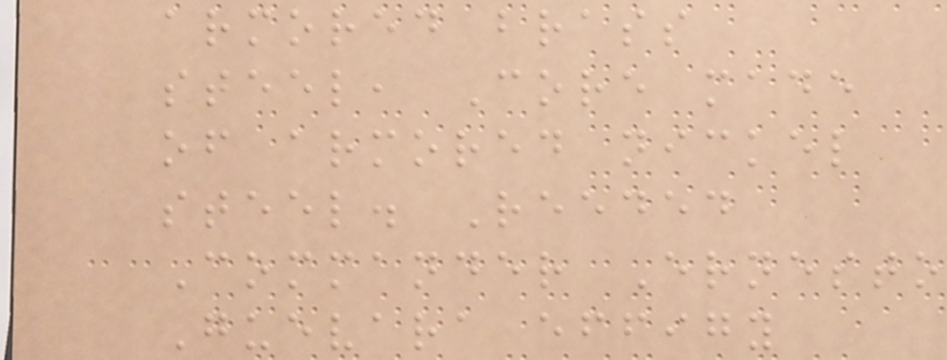armored brass
steel, Core made
of armored nickel
steel. Reeded
Commander Ernesto
Guevara effigy
